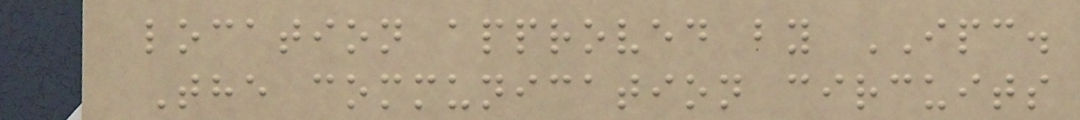location approved by IPC.
The communication circuits
